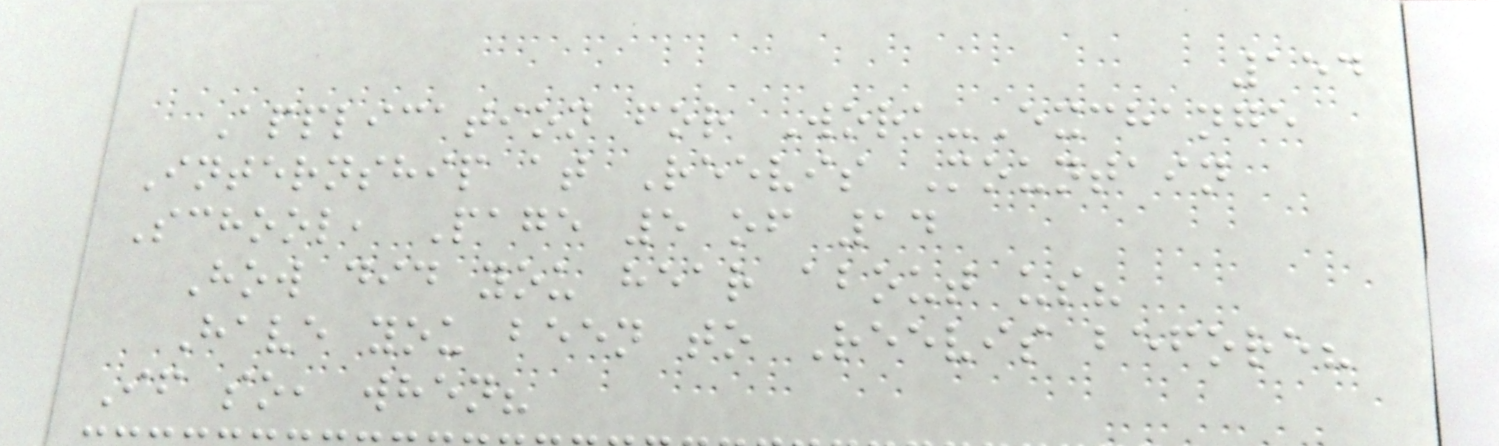154
Application for Work-Exchange
Internship at Reevis Mountain
School, Page 5 of 14
How did you hear about us?
Have you been to Reevis before?
If so, when?
